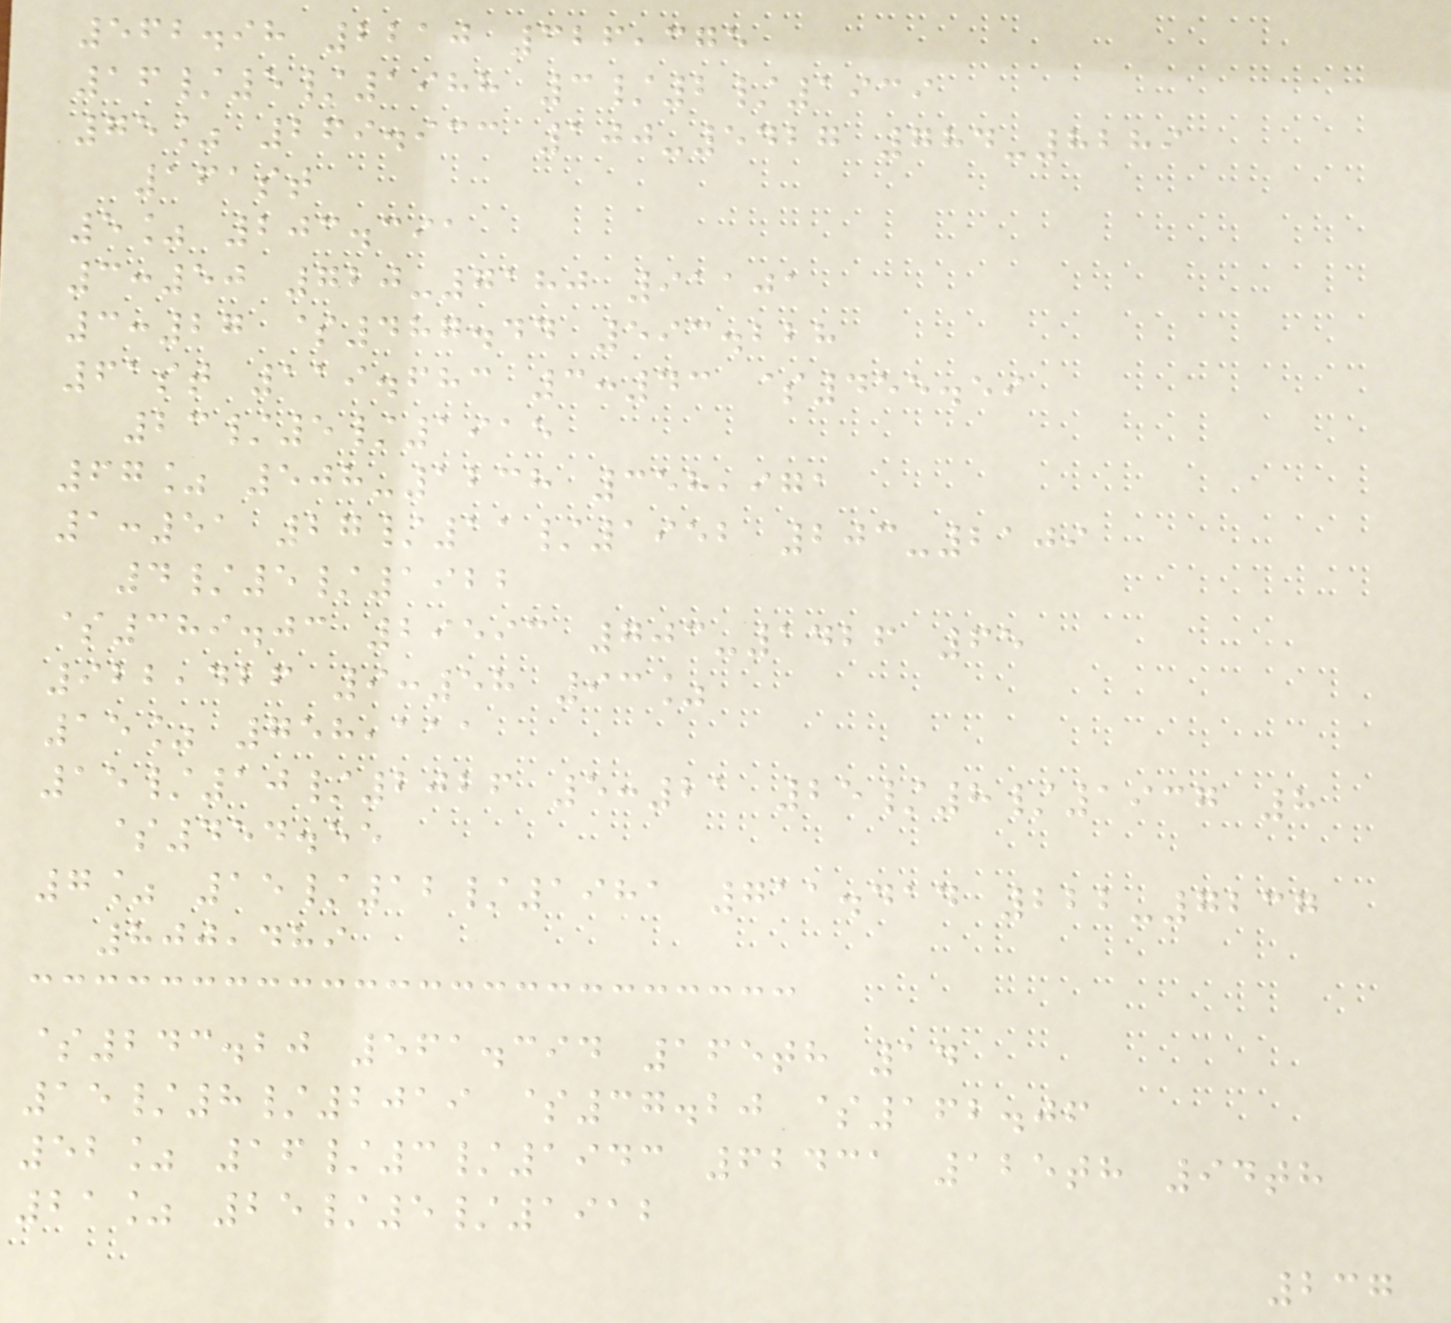562.98 2210 326,375
16/5/1988 3/2/1939
75% 269.933 100-5427 784-8289
161st
5% 203.391
3:50 720-7180 91101
3:27 $487.44 593.228
61st 119.683 3:43 $455.59
23/5/1915
67% 508-1238 358,971
1:51 27/11/1952 203-2109
4/5/1922
$389.03 29593 703-1426 65
922,426 9:58 93%
15% 758,111
15/10/2026 5:21 25/8/1937 8
$454.55
7% 15/12/1981 711.414 222-7237
800,489
$243.20 561.394 165th 14
15/8/2019 $37.20 $162.06
52% 16/3/1943 62431 125th 94th
21% 25/5/1912
237
